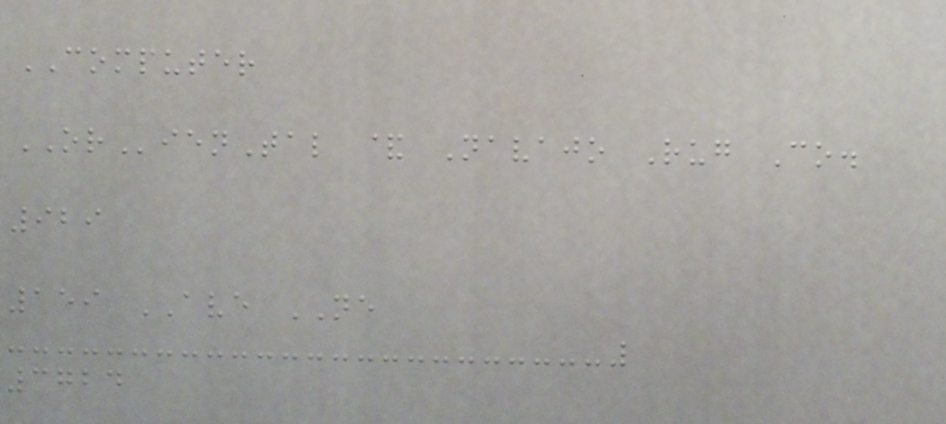COMPUTER
ORienTal & Navajo Rug Co.
929
159 AVE NE
3724
